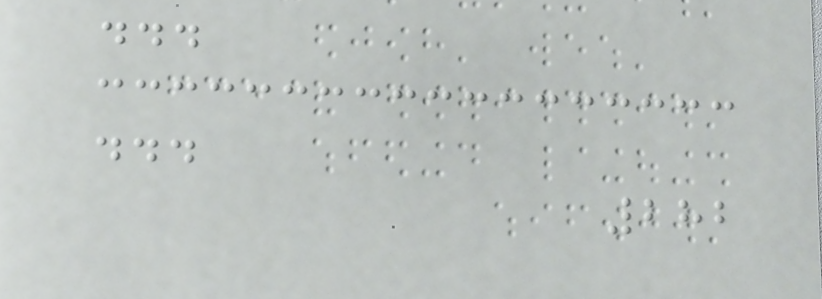...
...
282
